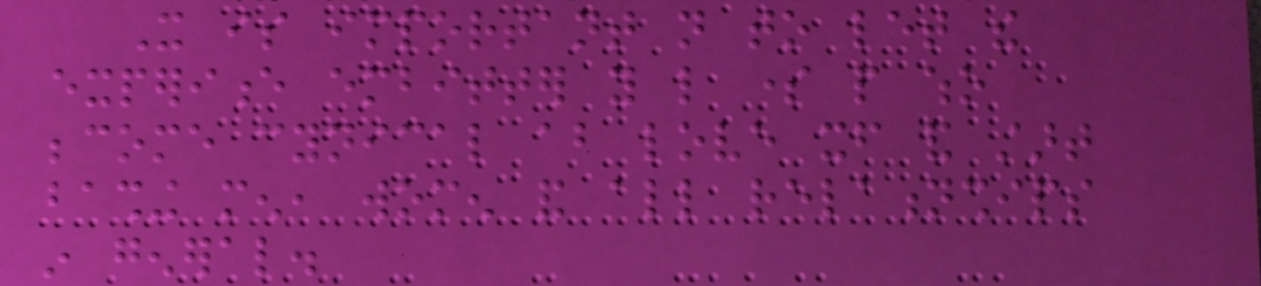It is important not to let the
experience embitter you like some people who
become cynical about love itself and start
bashing men, women and all relationships
in general.
